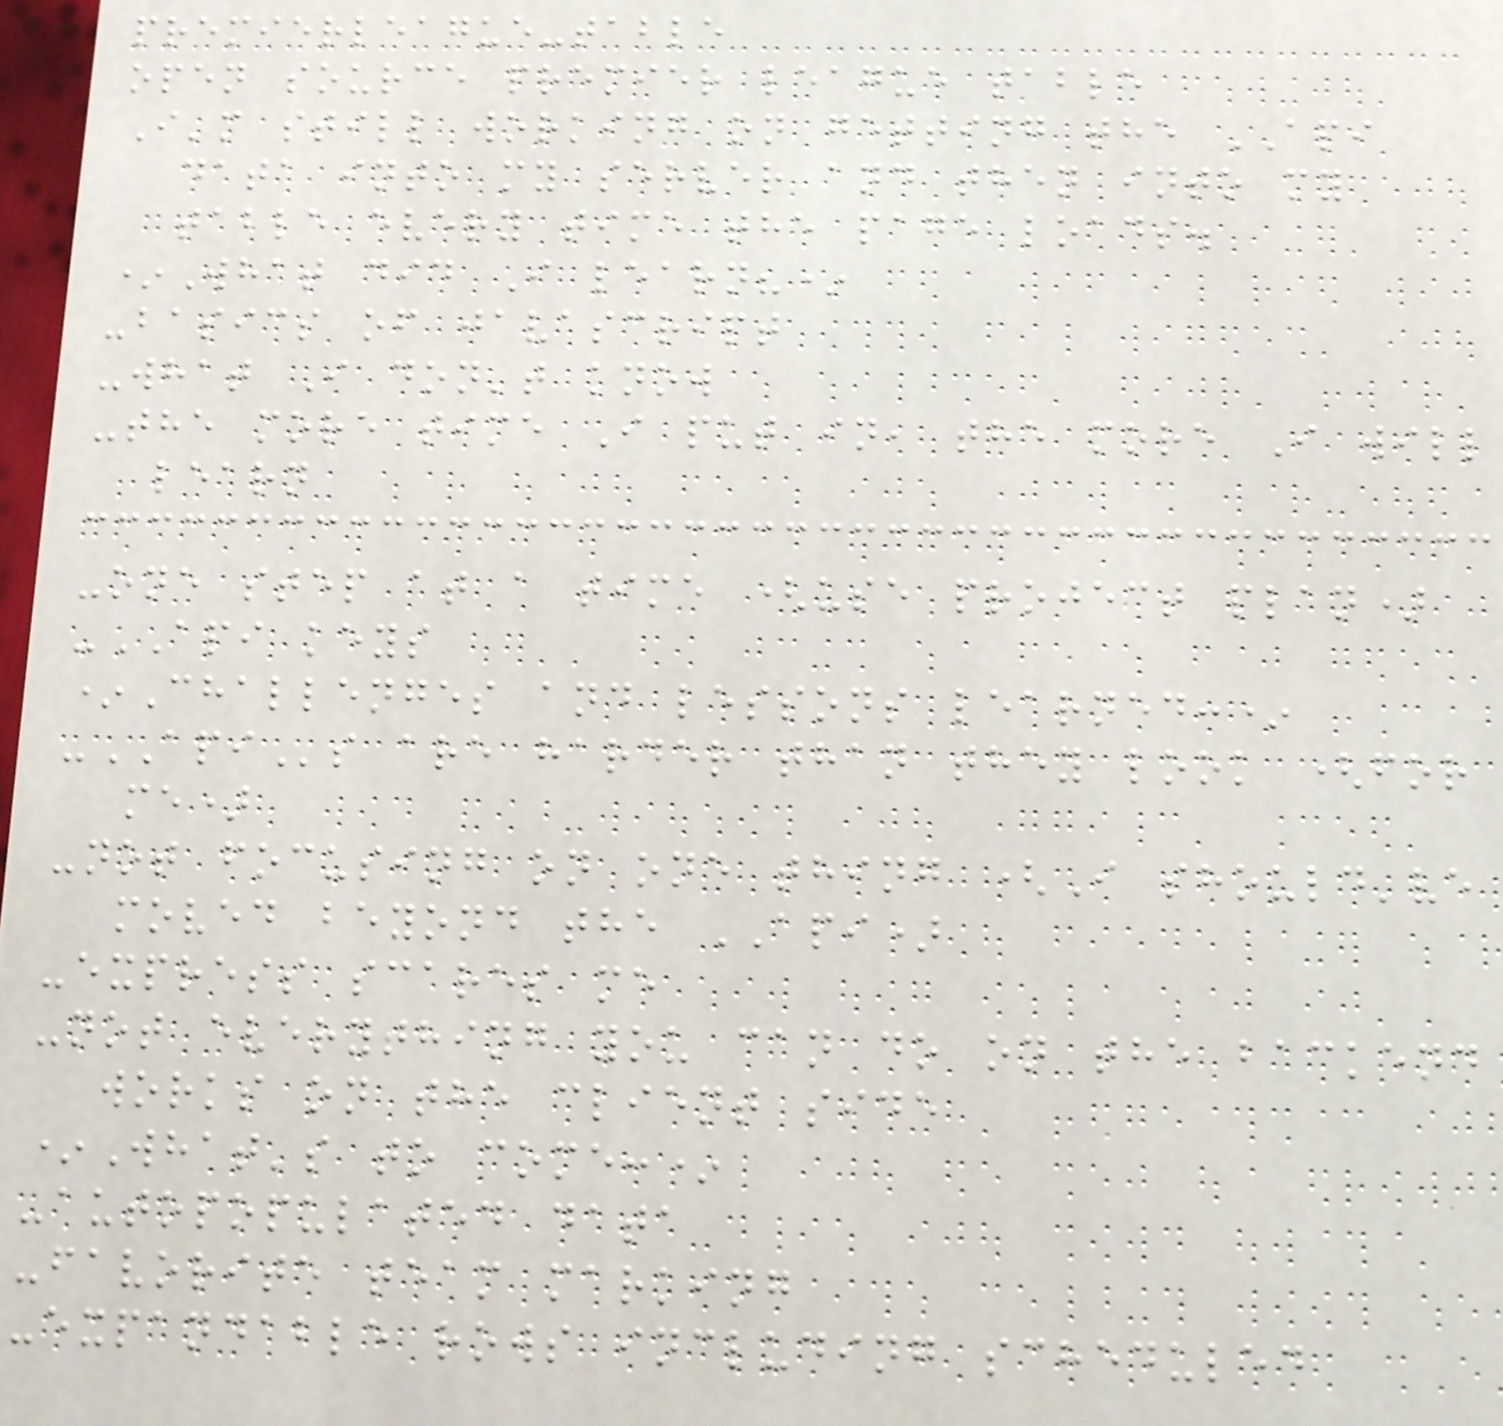premierleague-table
open source premier league table
I'm still working on getting the API
data into my server and then into my
table every time the page loads.
*What did I learn?*
-basics of javascript
-what I don't know
-the more time I put in, the more I will
learn
-one step at a time (use project plan)
-API keys
*Challenges and lessons learned:*
-APIs are harder than they look (for
me)
-not focusing on one thing (I should've
moved beyond the API)
-express scares me
-not everything you can do on the backend
works on the client side
*What's to come:*
-autopopulated data
-favorite team marking
-expandable rows including scheduled
